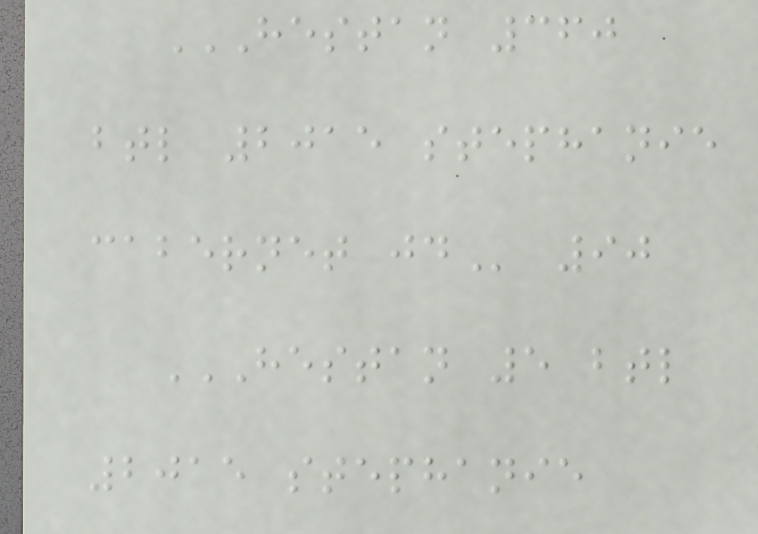HESTAN 360
BTL 2015 STEPHANIE
CABERNET JD 90
HESTAN 5 BTL
2015 STEPHANIE
